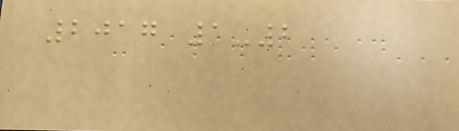2017 1-2
